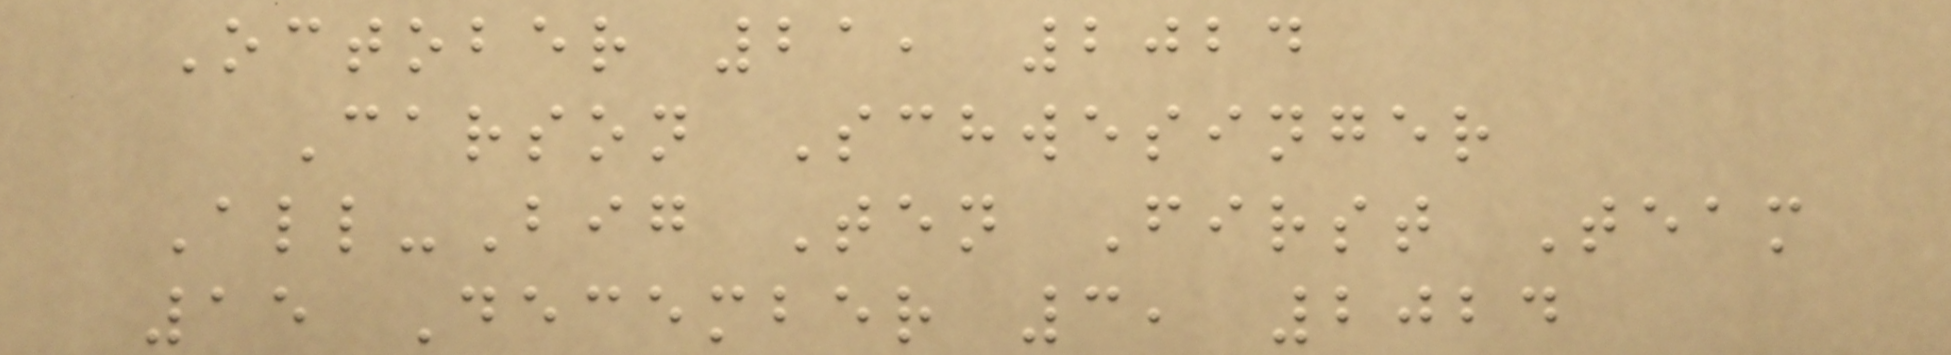October 21, 2024
Carson Schwesinger
All-Big Ten First Team
15 December 3, 2024
